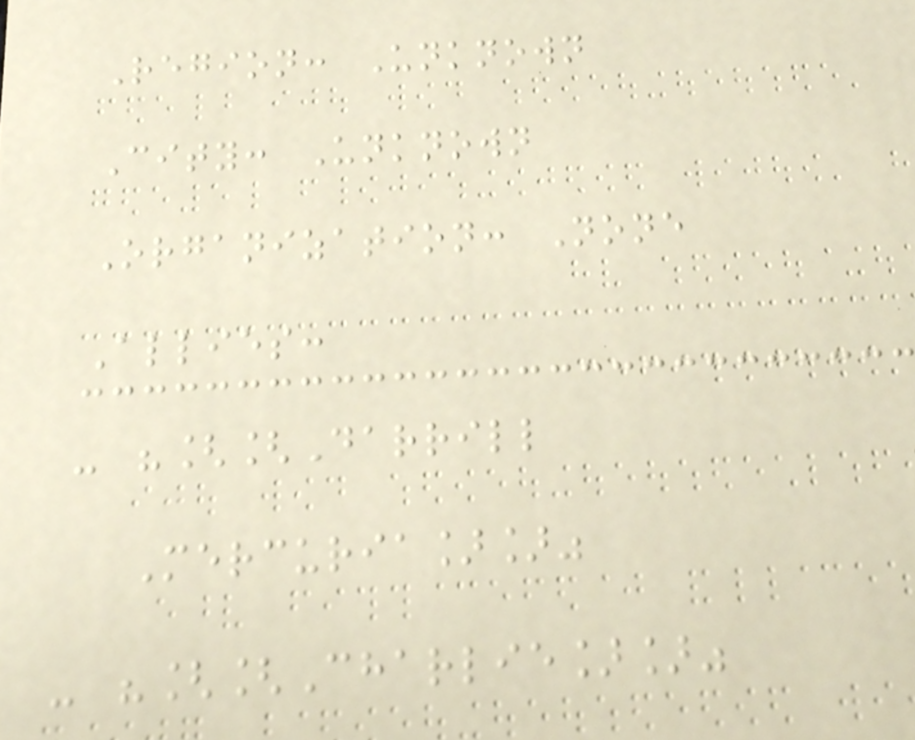Region: Unknown
City: Unknown
Organization: None
Allies:
- "[[Darrill
Mercuria]]"
- "[[Charlie]]"
